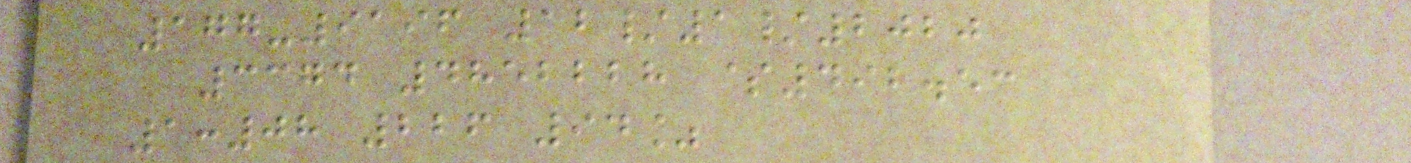177-9196 12/1/2020
3374 4852228 $492.53
1:08 226 94%
